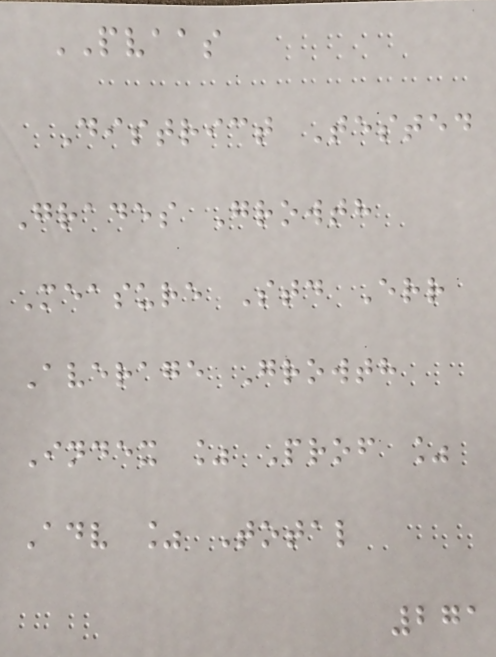PVAAS
District Tested
Grades Growth
Measure Std Err
Average Growth
Index % Prof %
Adv % Total
271
